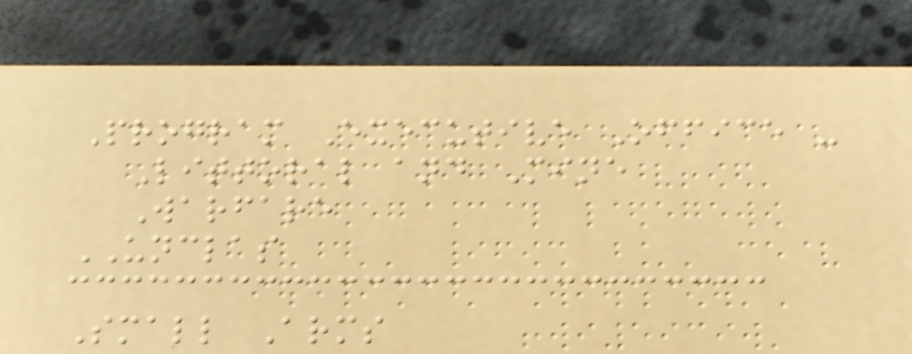Program Executive Office -
Littoral and Mine
Warfare
UNCLAS
Small Arms
